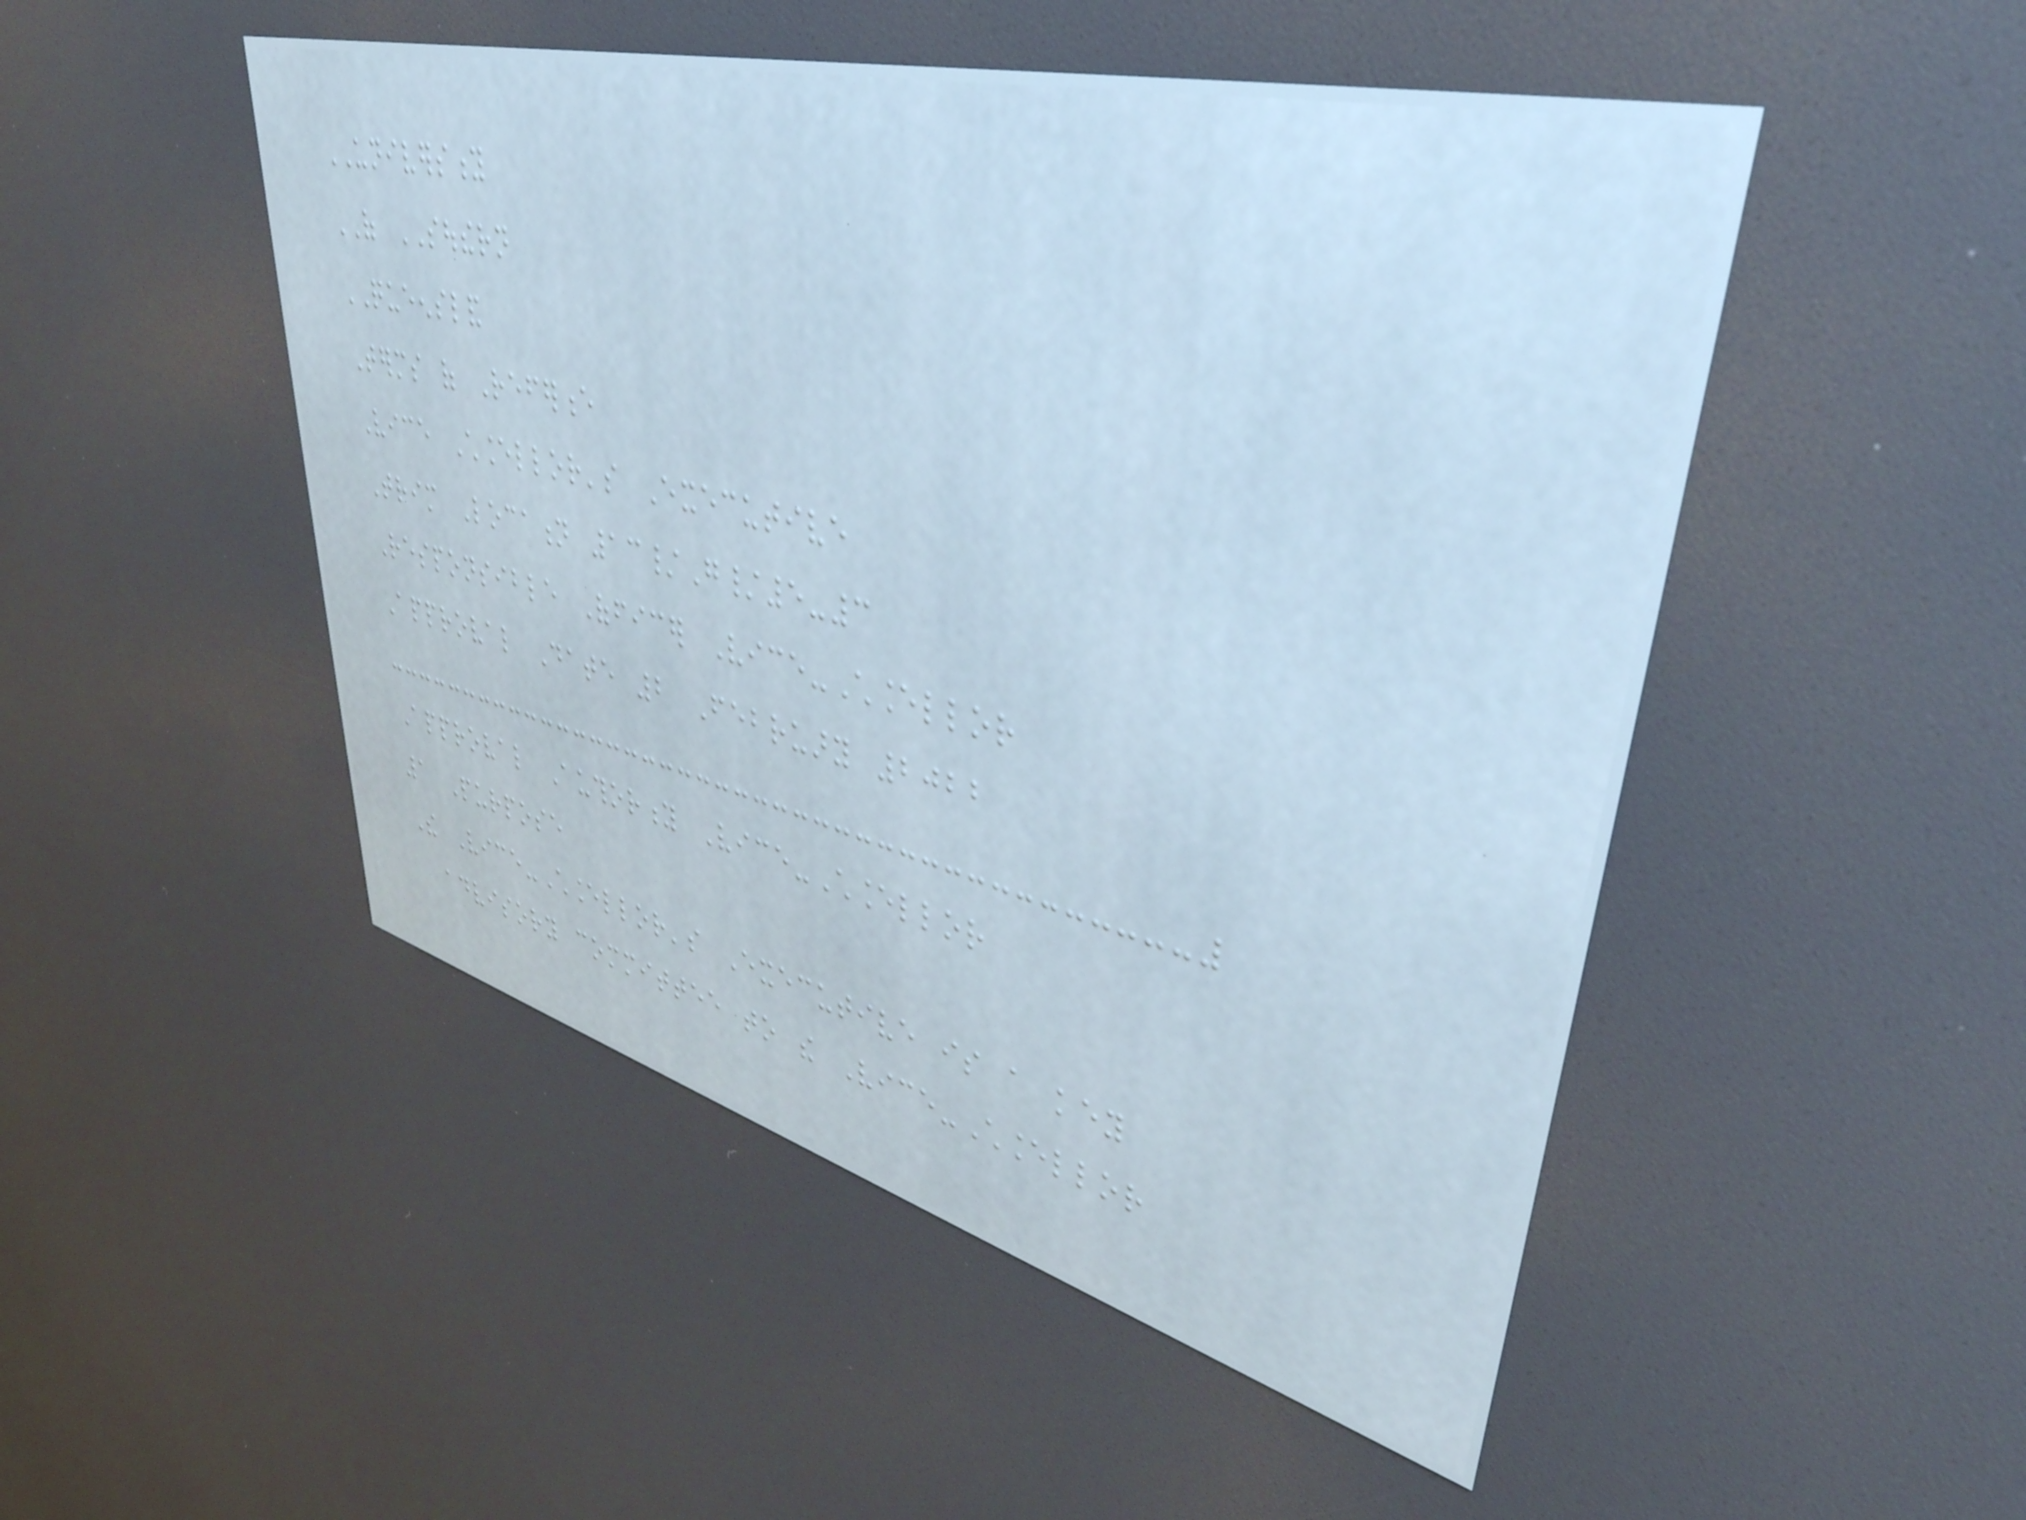UNIVERSITY
OF SOUTHERN
QUEENSLAND
Terms of Reference
Vice Chancellor's Executive
Trim Location 13/G/5-3
Responsible Officer Vice-Chancellor
Approval Date 2 February 2022
Approval Authority Vice-Chancellor
1 Purpose
The Vice-Chancellor's Executive is a key
advisory committee to the Vice-Chancellor
